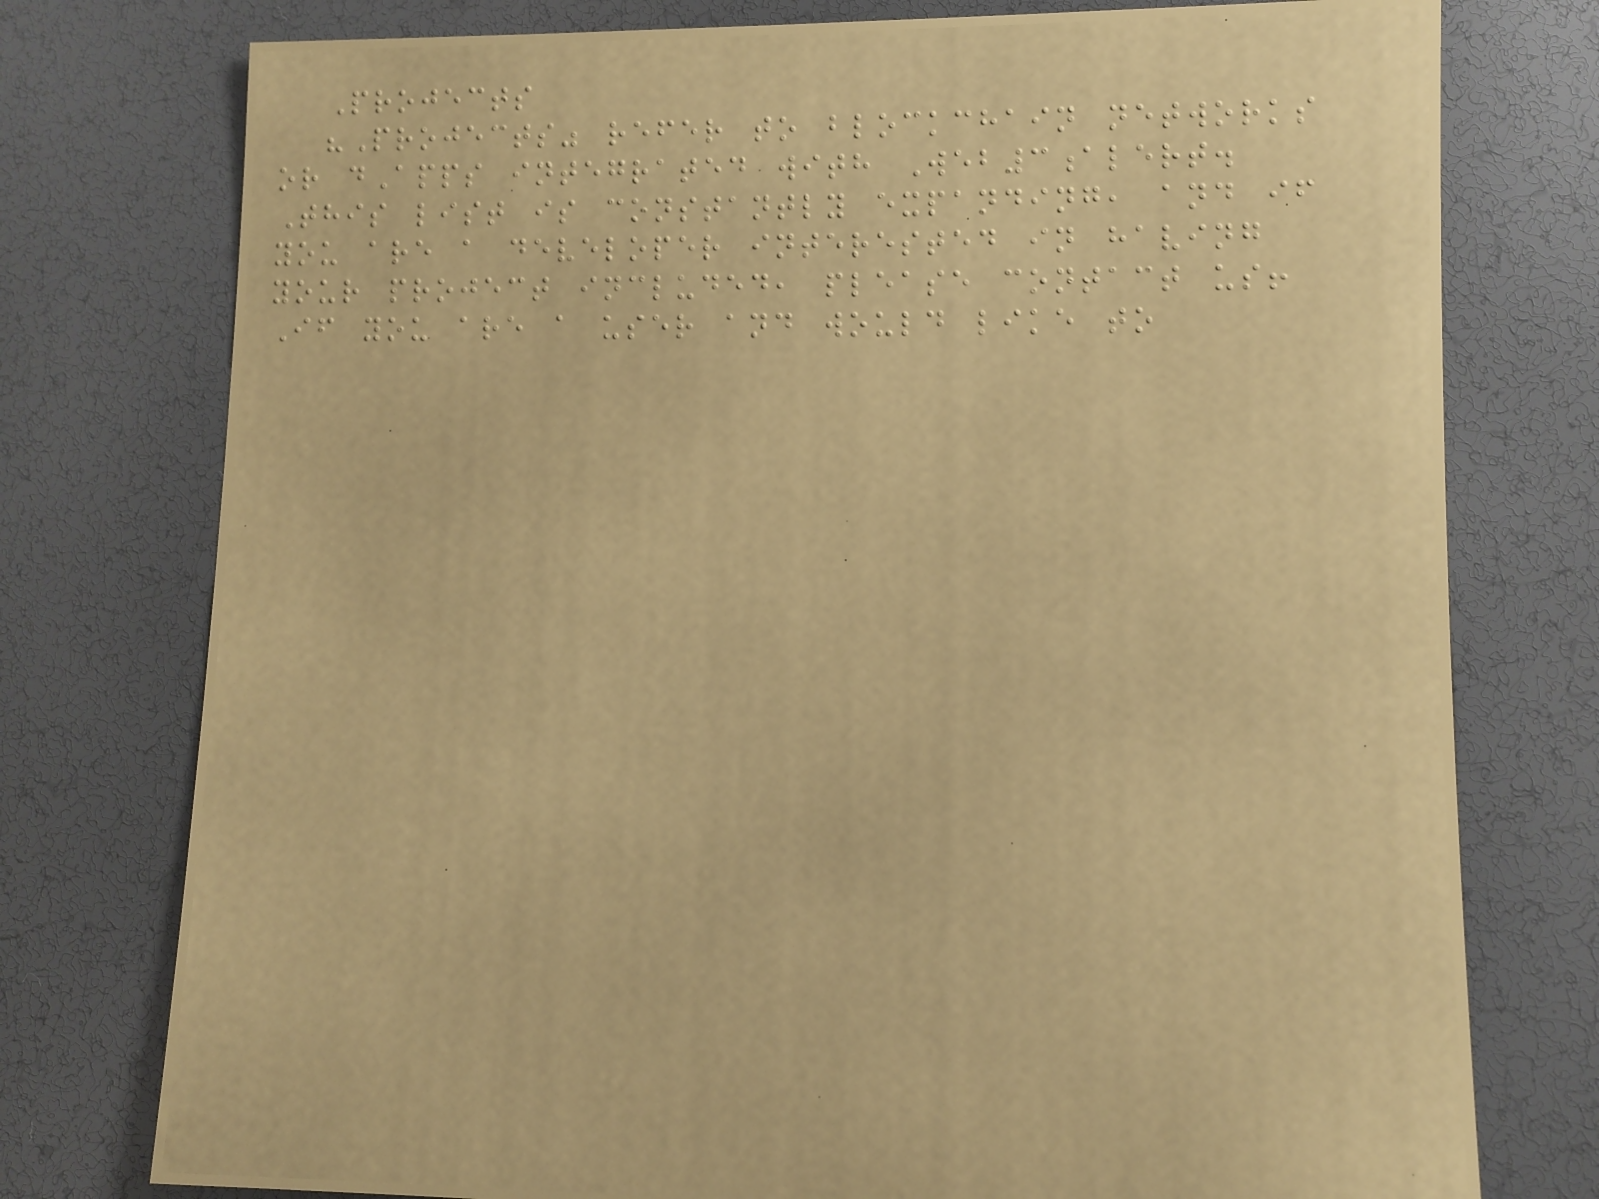Projects
"Projects" refer to blockchain networks
or dApps integrated with Web3alert.
This list is constantly expanding, and if
you are a developer interested in having
your project included, please contact us!
If you are a user and would like to
